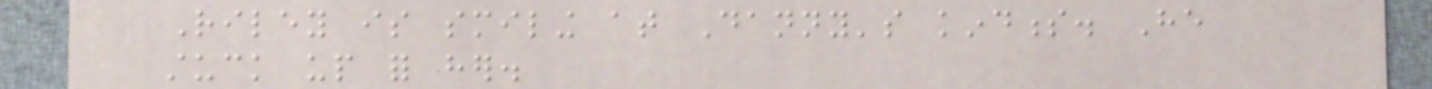Riley is smiling at Danny's kindness. He
stuck up for her.
